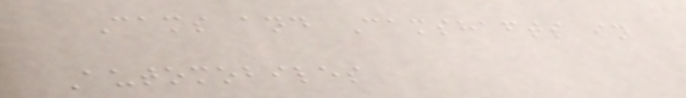Cams and Camshafts in
Automobiles
